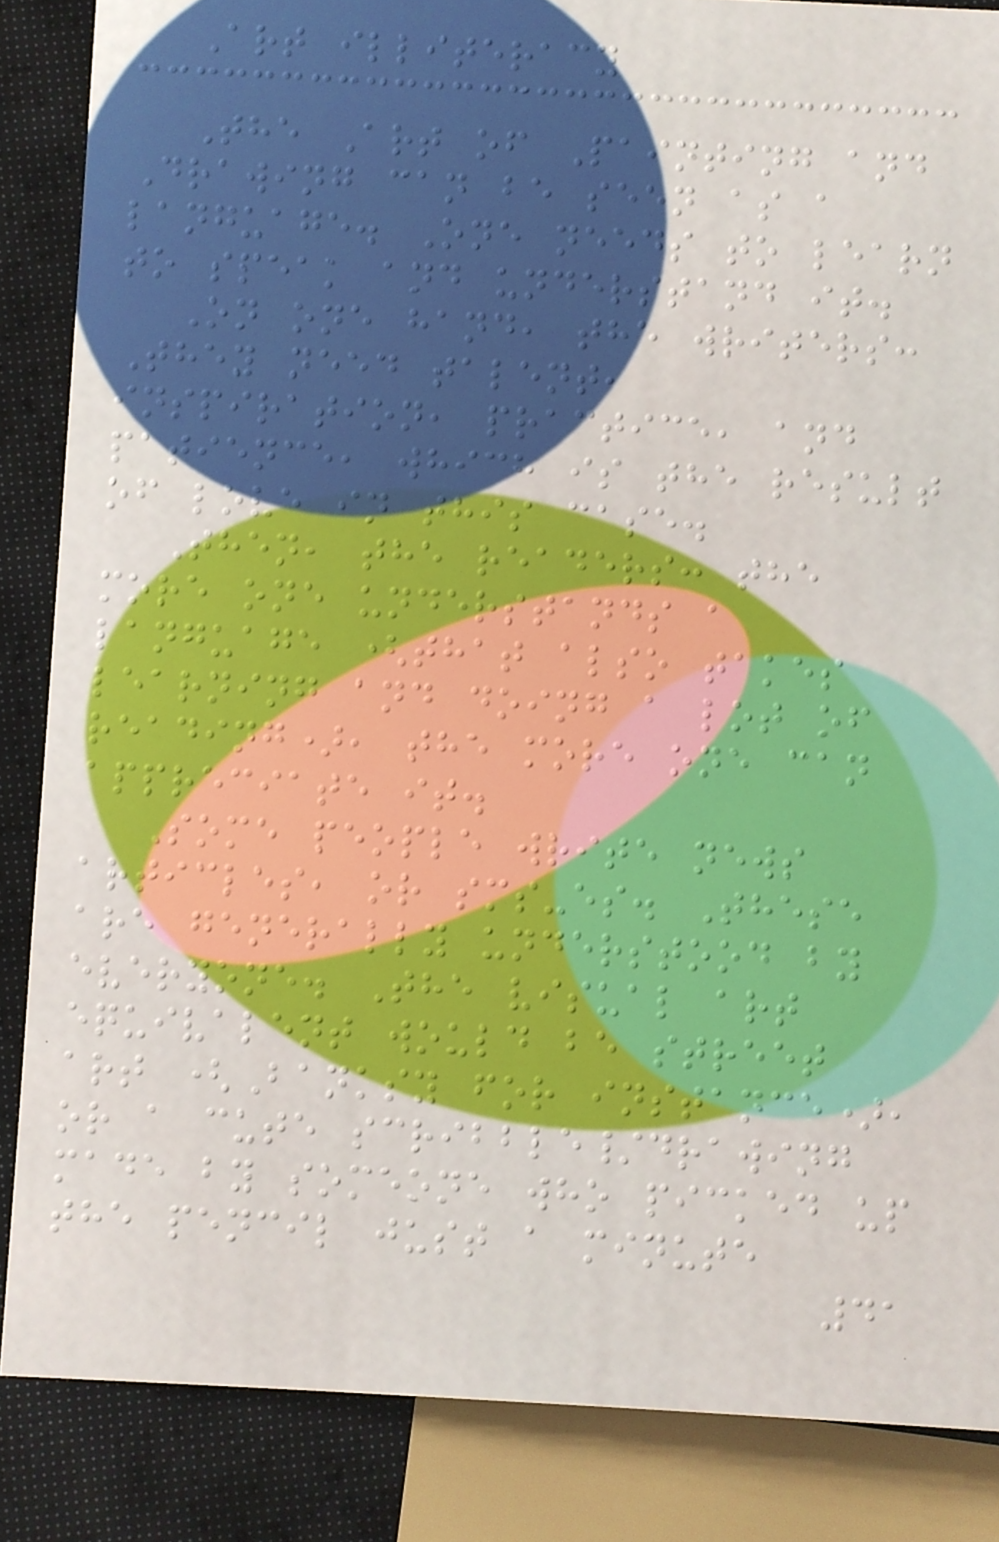Art illiteracy
The Art of Painting and
Drawing can be seen as a
language. One needs to learn
to speak and understand it.
On one hand, the writers:
They need talent,
inspiration, practice, and
patience, which is the result
of love in this case.
Then, the readers: the
more one understands a
language (that also takes
learning and doing a lot of
reading), the more one can
appreciate it.
Some people write news
articles, or sms-es. These
are generally understood by
everyone. The visual art
equivalent would be street
art (Banksy for instance),
or a cute scribble/drawing
made by someone who picked up
the pencil just a minute
41
